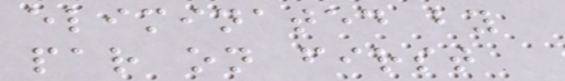eliminated by
par on first
